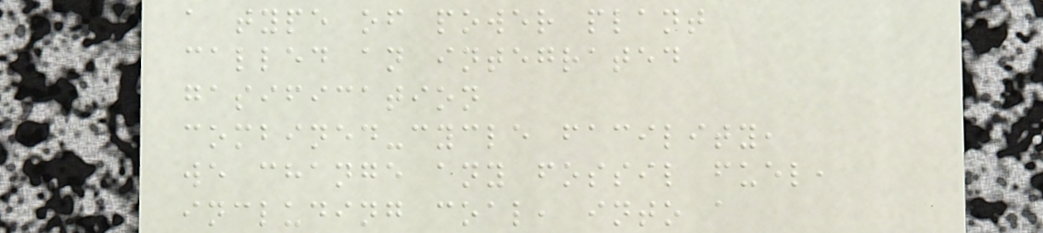a type of power plant
called an integrated
gasification
combined-cycle facility,
we change any fossil fuel,
including coal, into a
